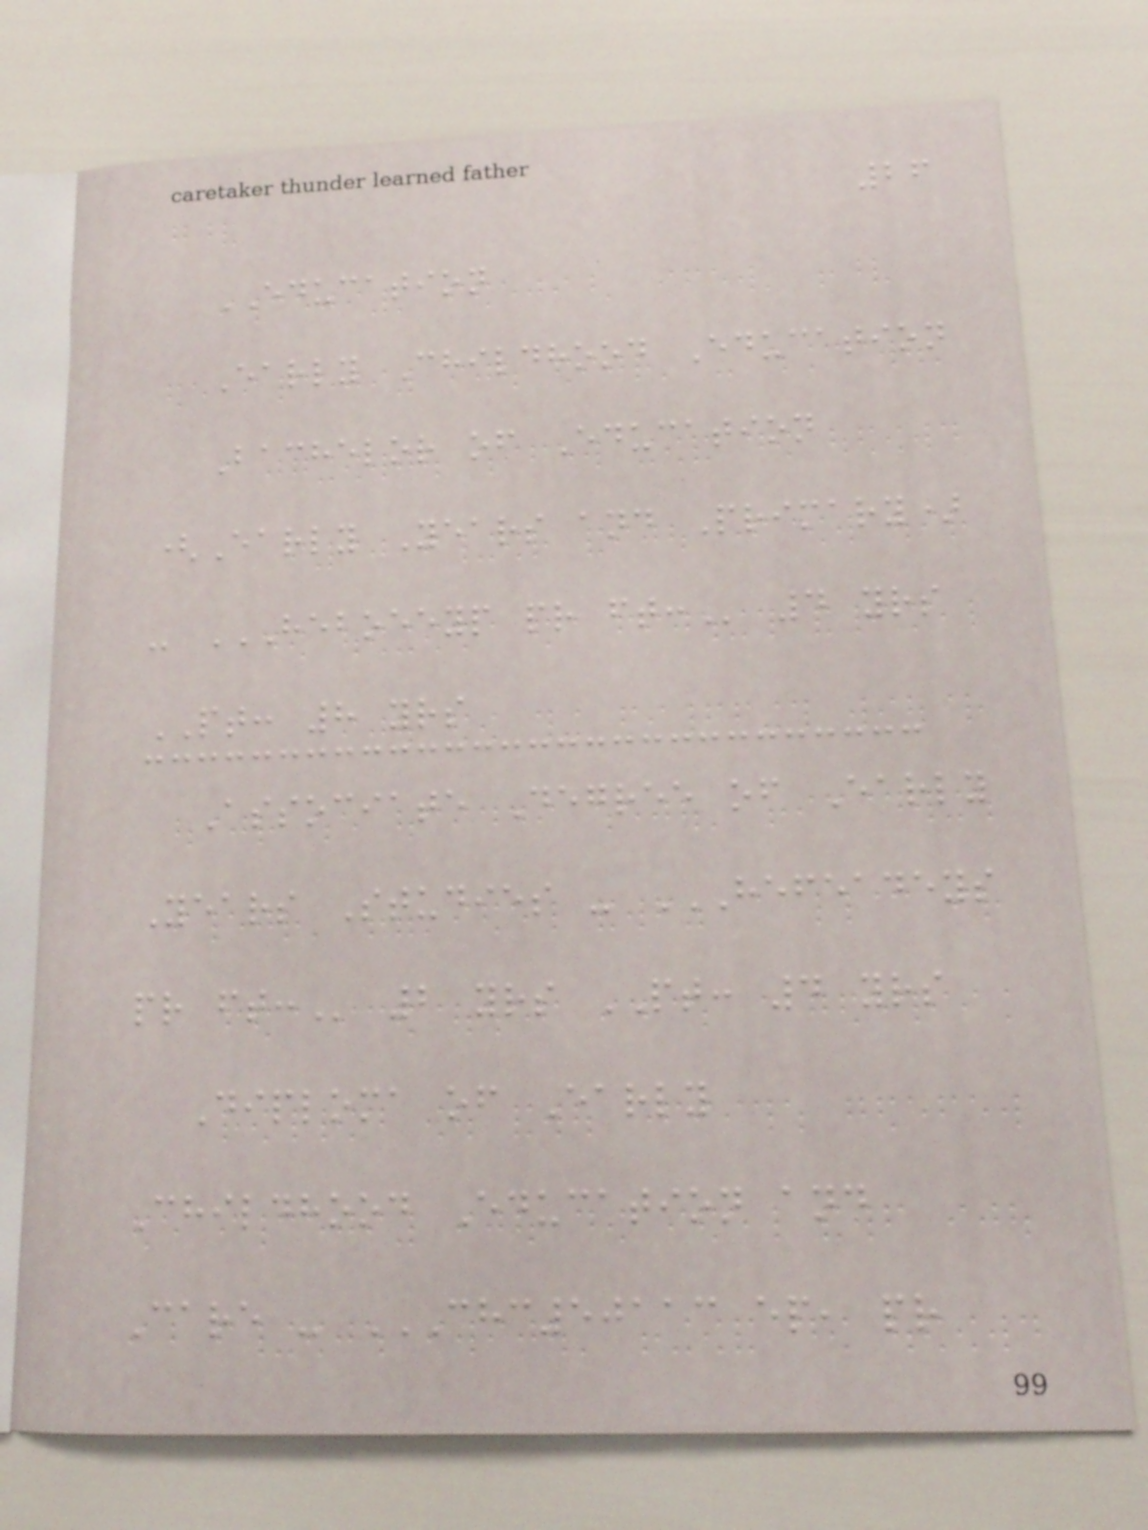26
EDUCATION
Early Childhood Education
Bachelor of Education
(Early Years and Primary)
- HEBOEEYP PR FT: 4 yrs
PT: 8 yrs
Associate Degree of Early
Years Studies - HEFEADEYS
PR FT: 2 yrs PT: 4 yrs
Diploma of Early
Childhood Education and
Care - CHC50113 EP, PR
